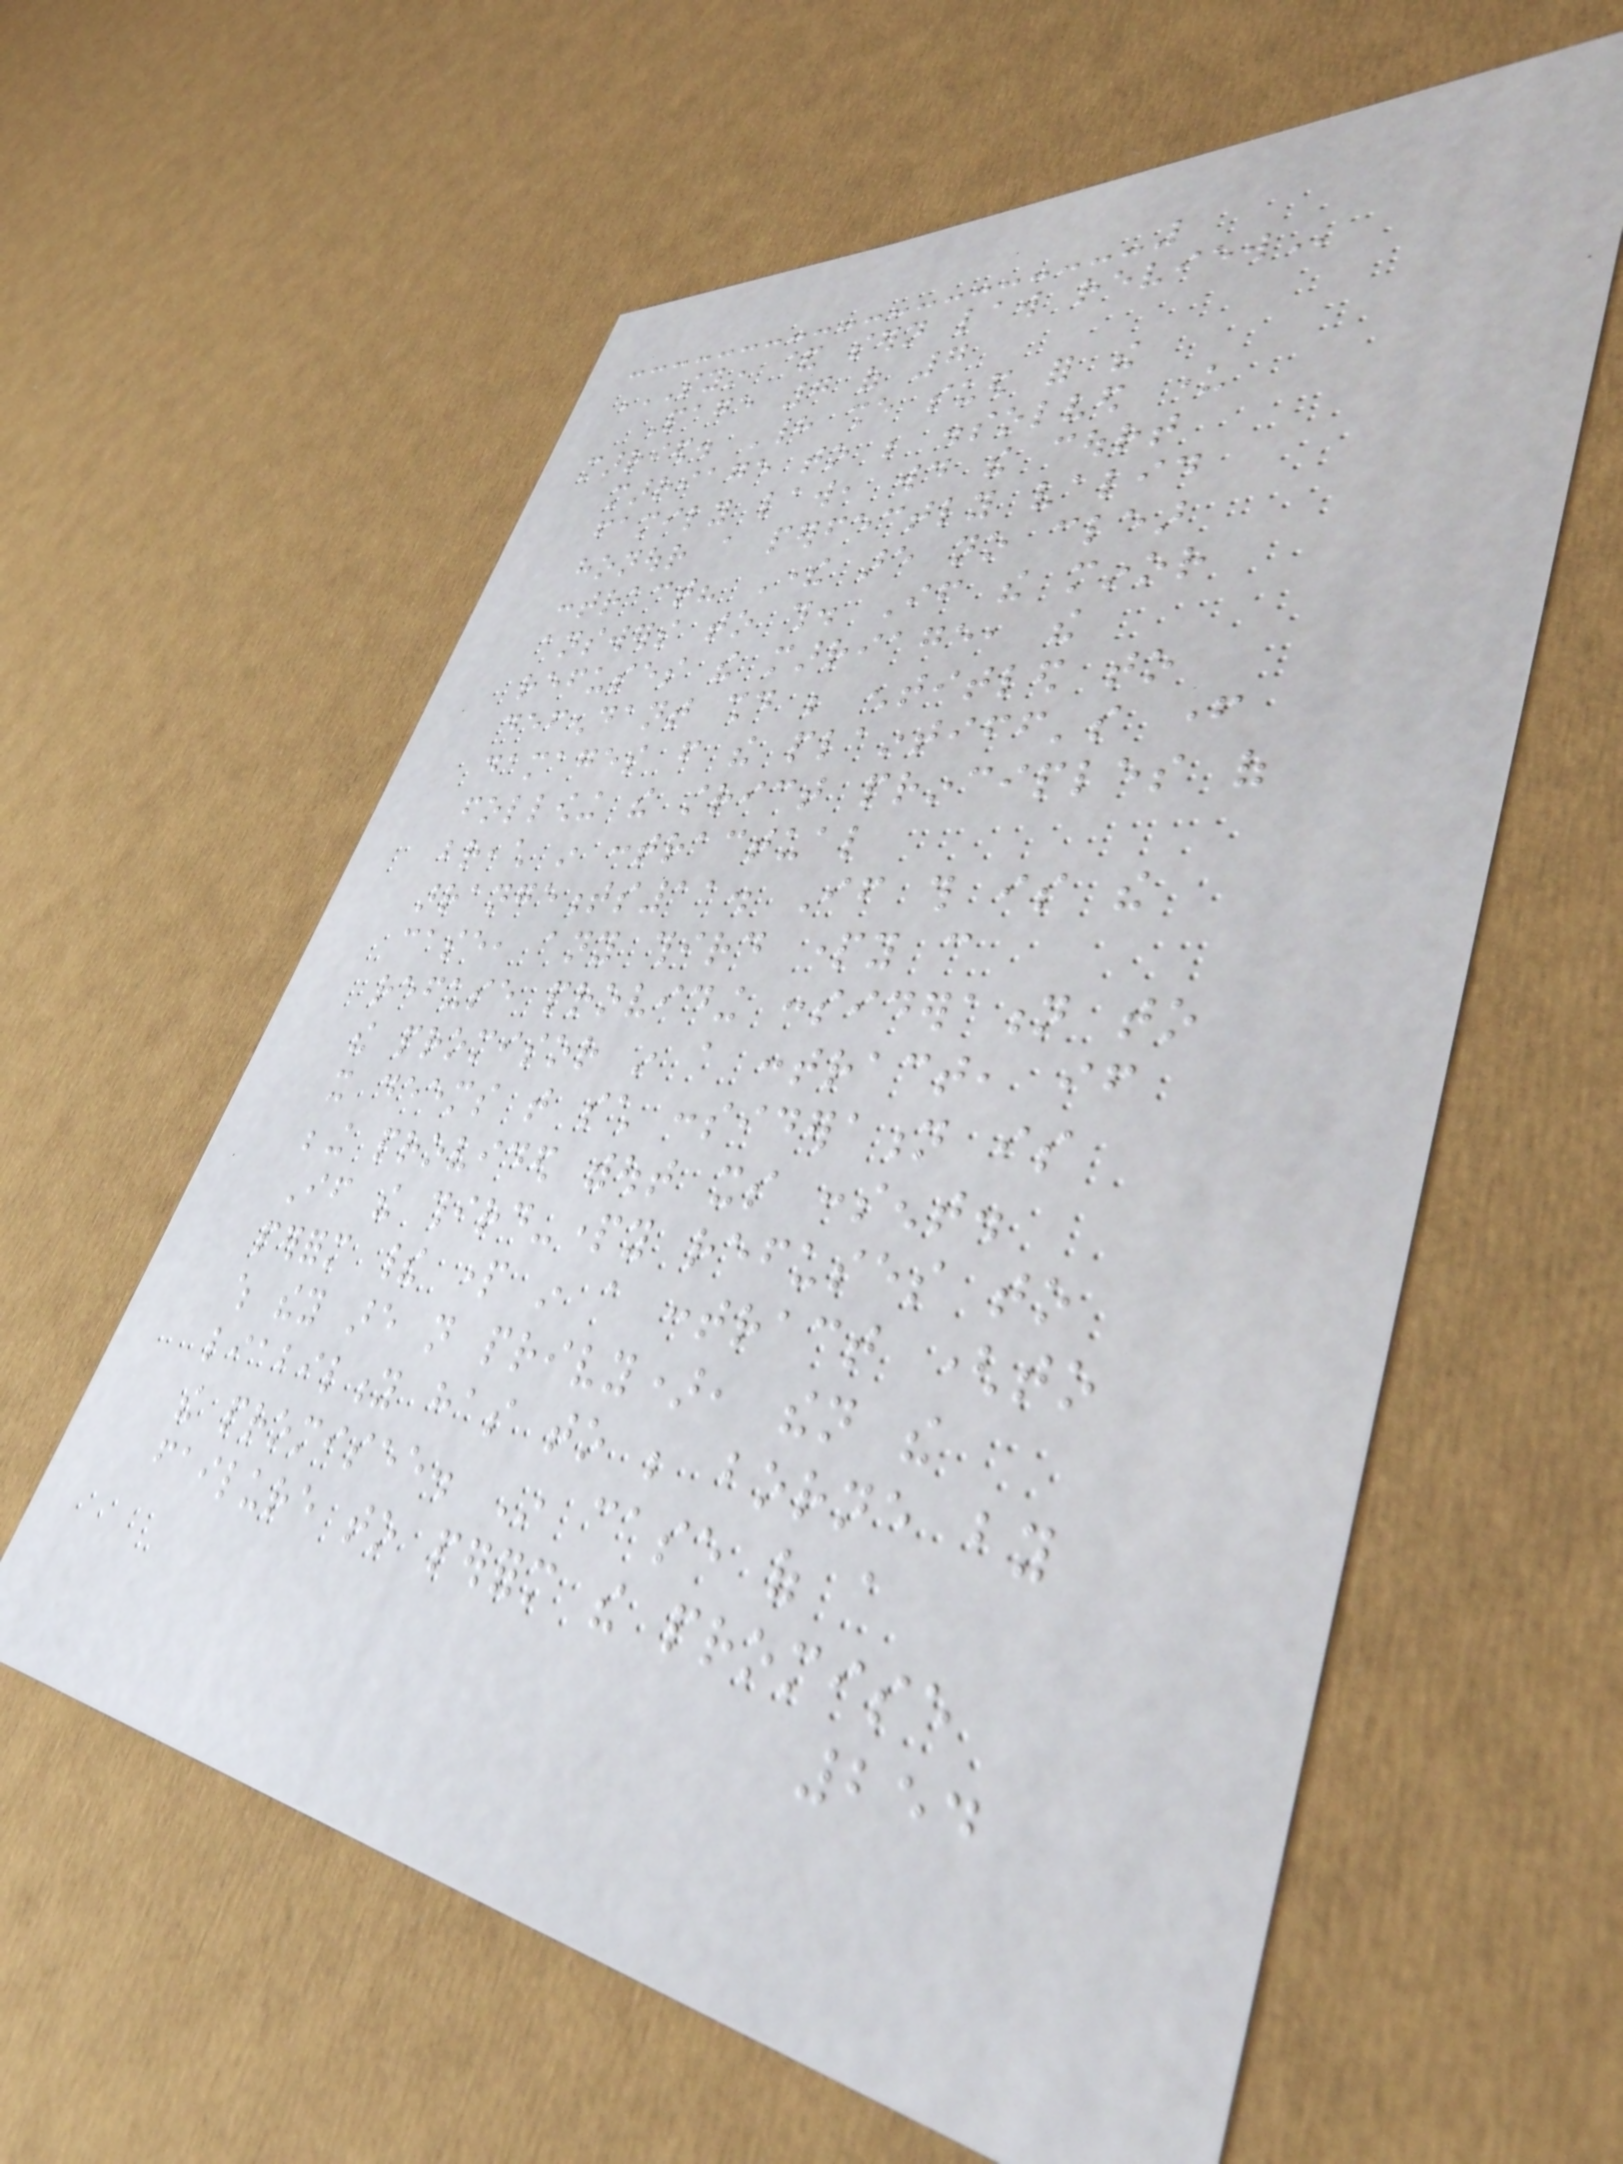SYIN & SERN LAW REVIEW
Page 7 of 7
married. Had she sued for the
marriage to be dissolved under
family law, would the court
honour a perfectly valid
contract? There are no clear
answers to this. If the minor
refuses the marriage, the
defendant should be entitled to
damages from the plaintiff's father
following the strict principles of
breach in contractual
arrangements11. If this is the
case, any third party can
refuse providing consideration to
the promisor in a contract, if
it deems that such consideration is
being provided without its consent.
If the third-party refuses to
perform their part in a contract (to
which they are not privy), then the
liability has to be borne by
the promisee. In case of a
failure to perform the promise
254
